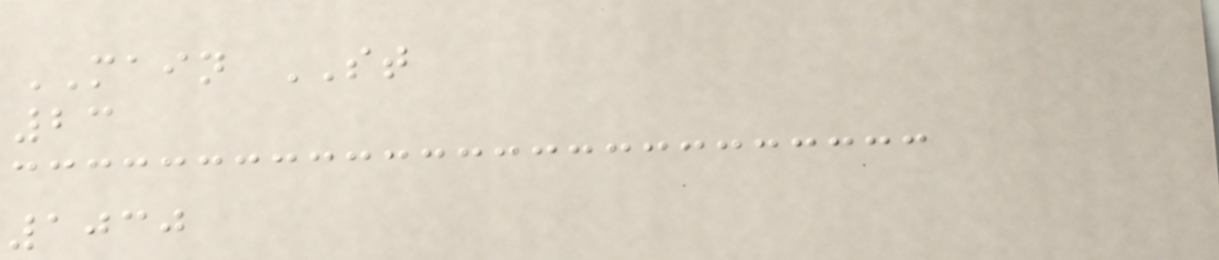MAIN ST
23
1030
